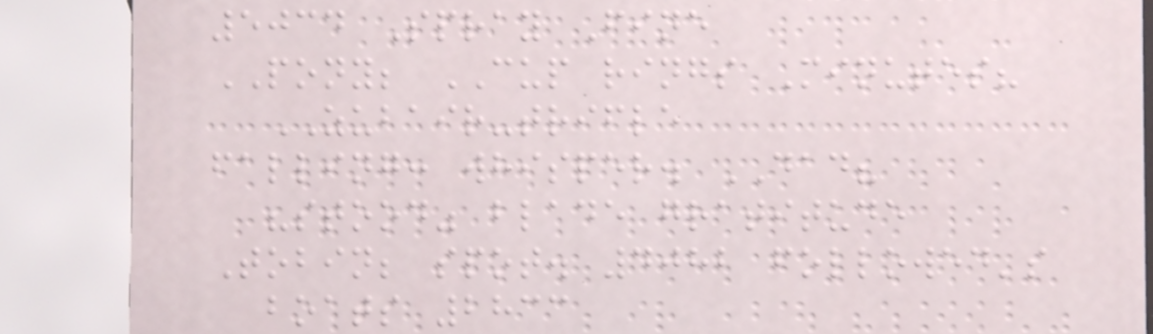5034 Spray Fine
PONY; CUP rings Minutes?
ZUBAIR-trifle
falling: whisper. DAD?
"stood" blade gratitude
Tobin; spot. 4082 followed's
boats 2833
